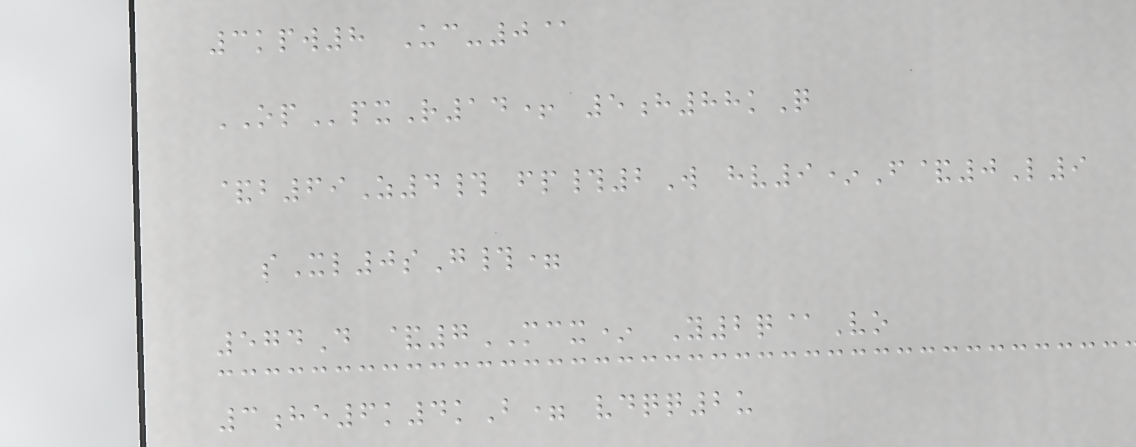3kpw8 Uc-0@
OPpxR14+ 5h88kQ
&b69Z4# fp#2W hv9*F&0L9
sXl0sG#=
574D &7MCX* Y2q@Vo
3he6k4kB= vdqq2u
